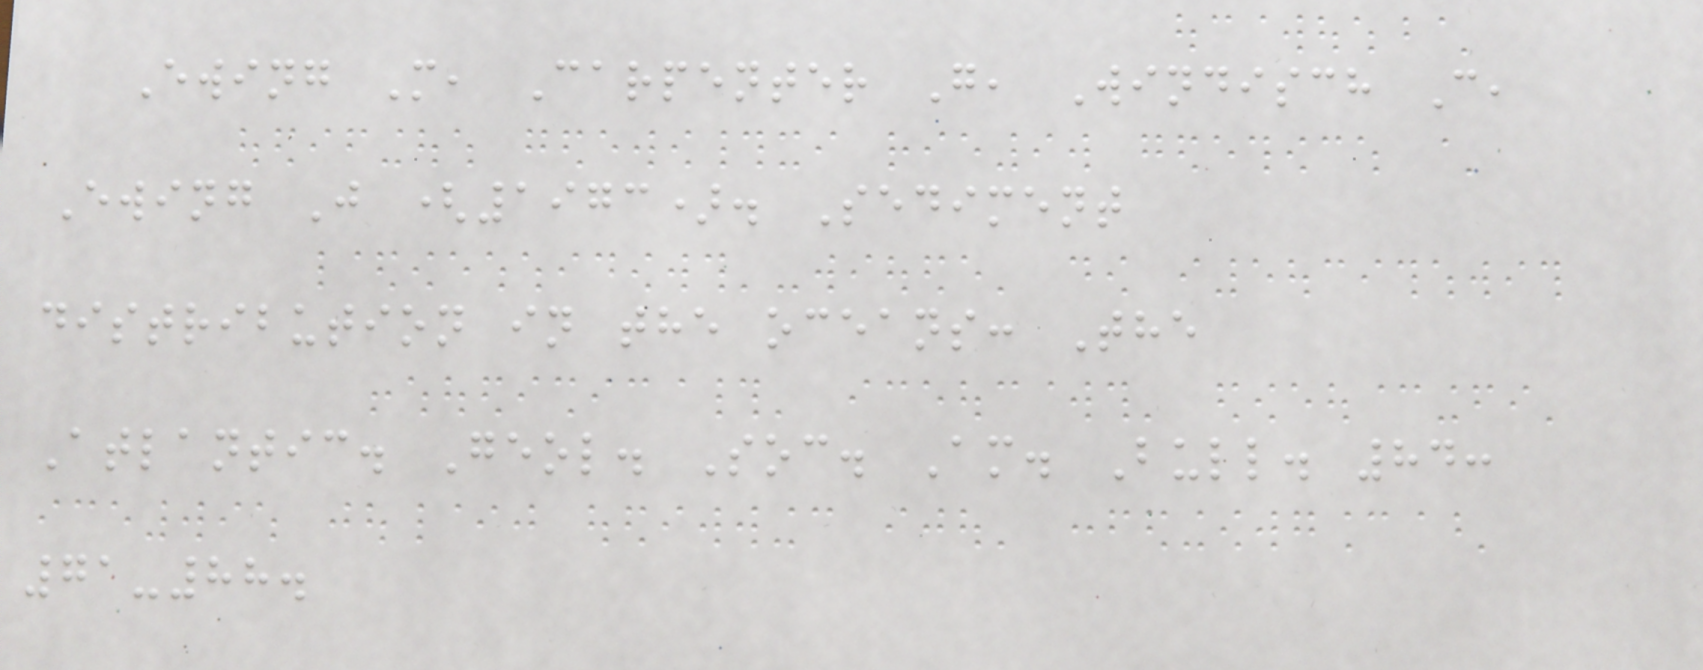Ewing M, Carpenter G, Windisch C,
Ewing J (1973). Sediment
distribution in the oceans: The
Atlantic. Geol. Soc. Am. Bull. 84:
71-88.
